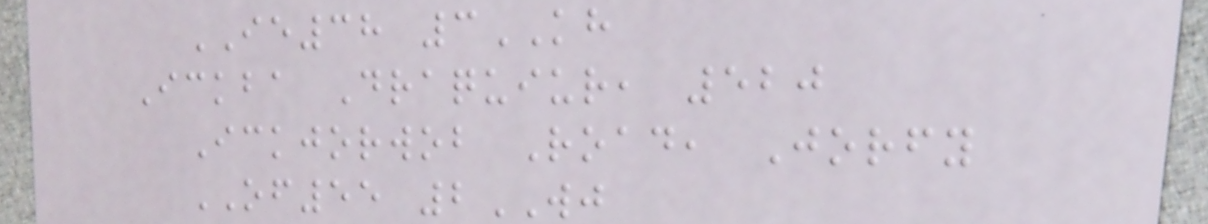IE38 3KH
Ickba Draquiur, 520
Ickjorwob Road, Jorfy
OF55 2WJ
